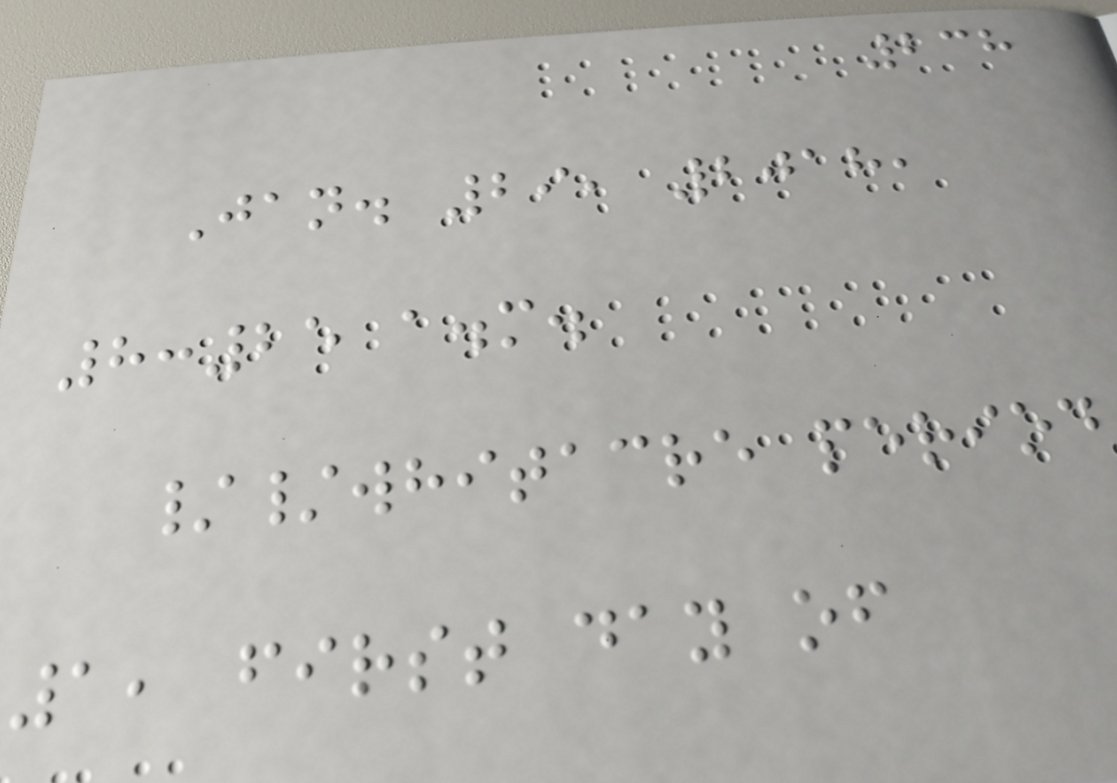238
Jan. 29, 2018,
8:25 a.m.
//whitacre period
1, first day of
